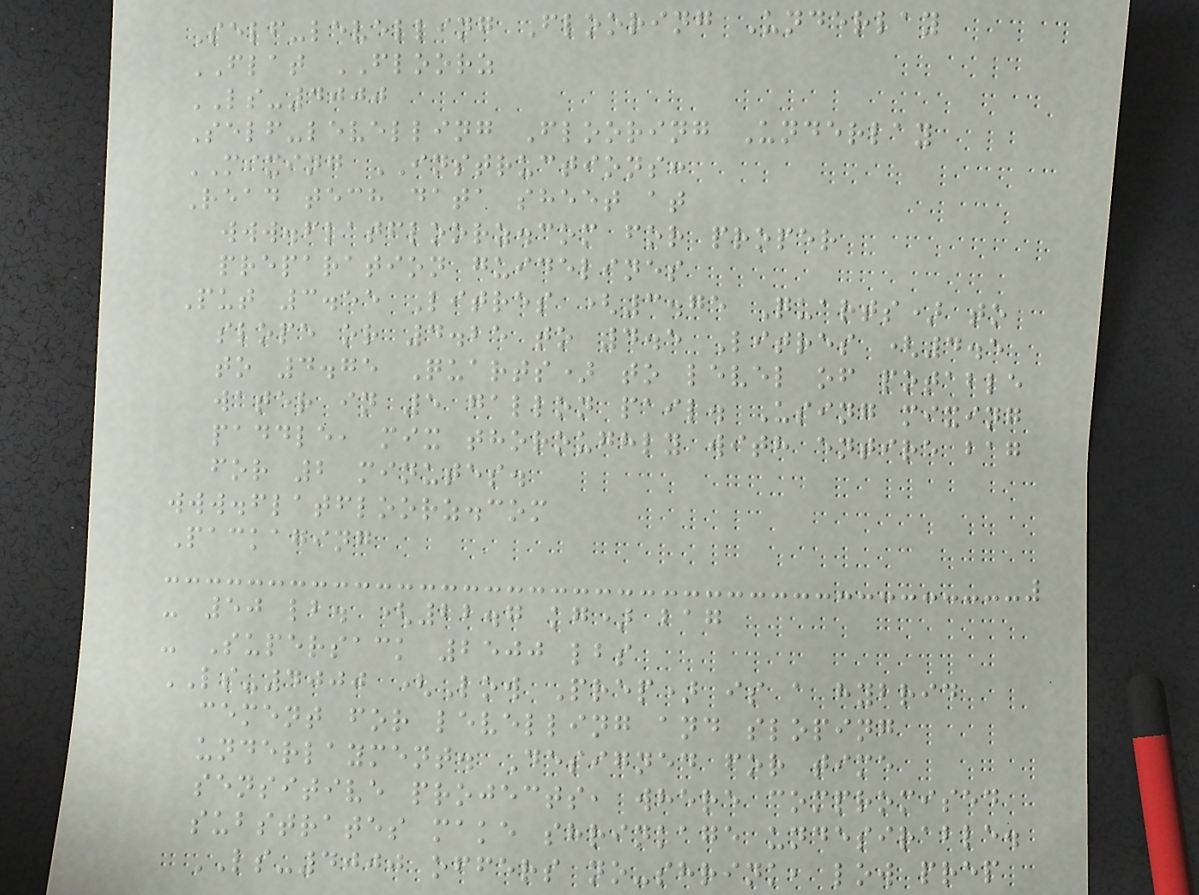Self-levelling Flooring Underlay
FLAT FLOORZ
LS-4000
Self-levelling Flooring Underlay
MIXING INSTRUCTIONS:
Read tech data sheet at
www.flatfloorz.com for proper
preparation guidelines
Put 3.55 Litres (3.75 Quarts) to
slope or 4.25 to 4.5 Litres (4.5
to 4.75 Quarts) to level of potable
water in 5 gallon pail. Using mixing
paddle, mix thoroughly with entire bag
for 2 minutes.
www.flatfloorz.com
Packaging
- 50 lb. (22.7 kg) bag
- Supersack 2500 lbs
LS-4000 (Low Prep) is a hybrid
cement for levelling and sloping
underlayment. Designed for time
sensitive projects, where compromised
substrates make shrinkage undesirable.
LS-4000 offers no-shrink, low prep
